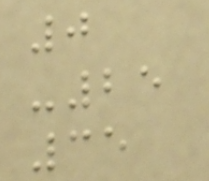0
-25
35
